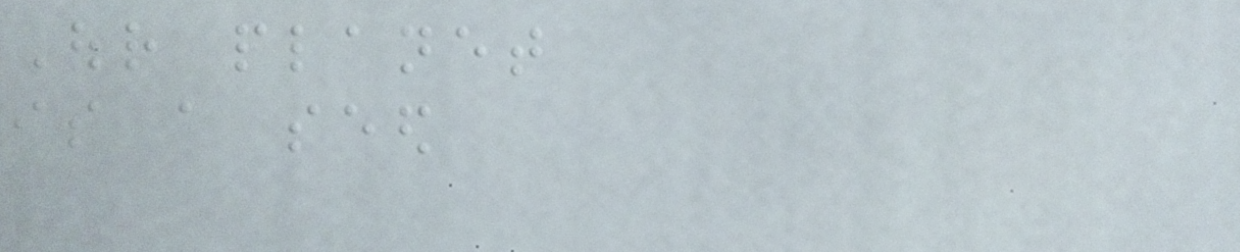Our planet
is a seed
